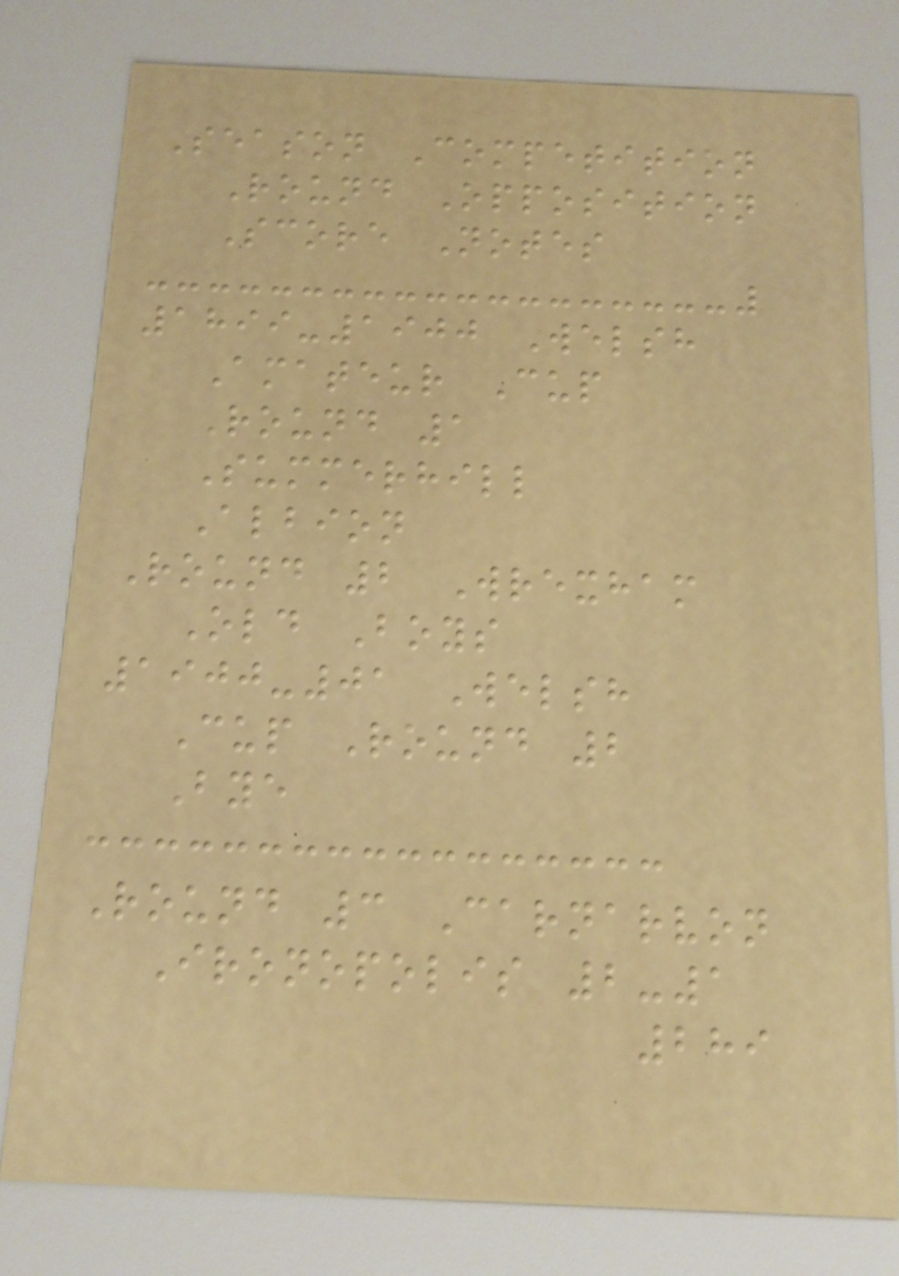Season Competition
Round Opposition
Score Notes
1899-1900 Welsh
Amateur Cup
Round 1
Summerhill
Albion
Round 2 Wrexham
Old Boys
1900-01 Welsh
Cup Round 2
Bye
Round 3 Carnarvon
Ironopolis 2-1
289
